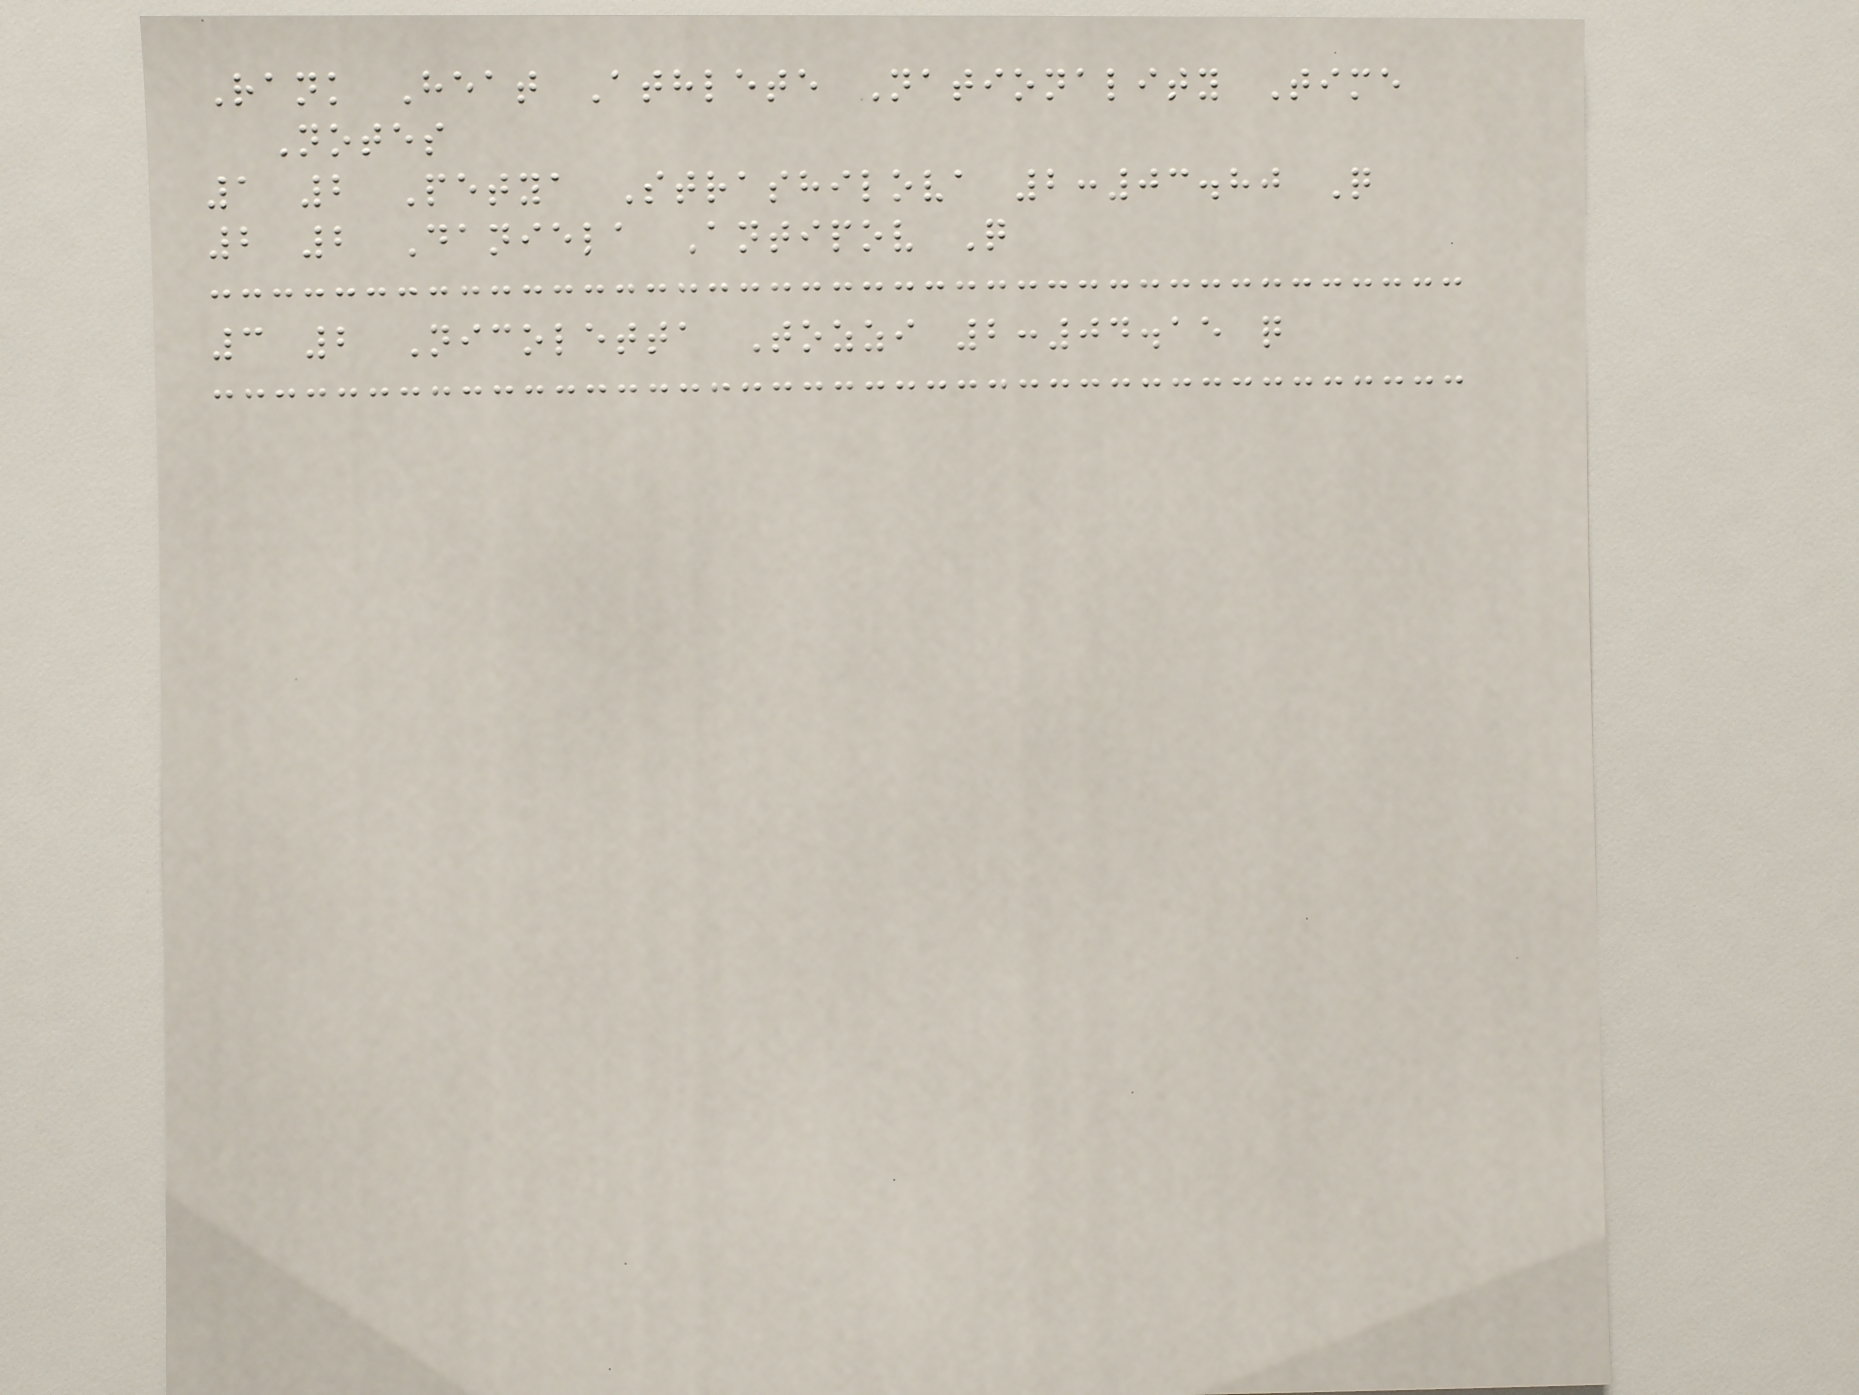Rank Heat Athlete Nationality Time
Notes
1 2 Petya Strashilova 2:03.80 Q
2 2 Daniela Antipov Q
3 2 Nicoletta Tozzi 2:04.15 q
